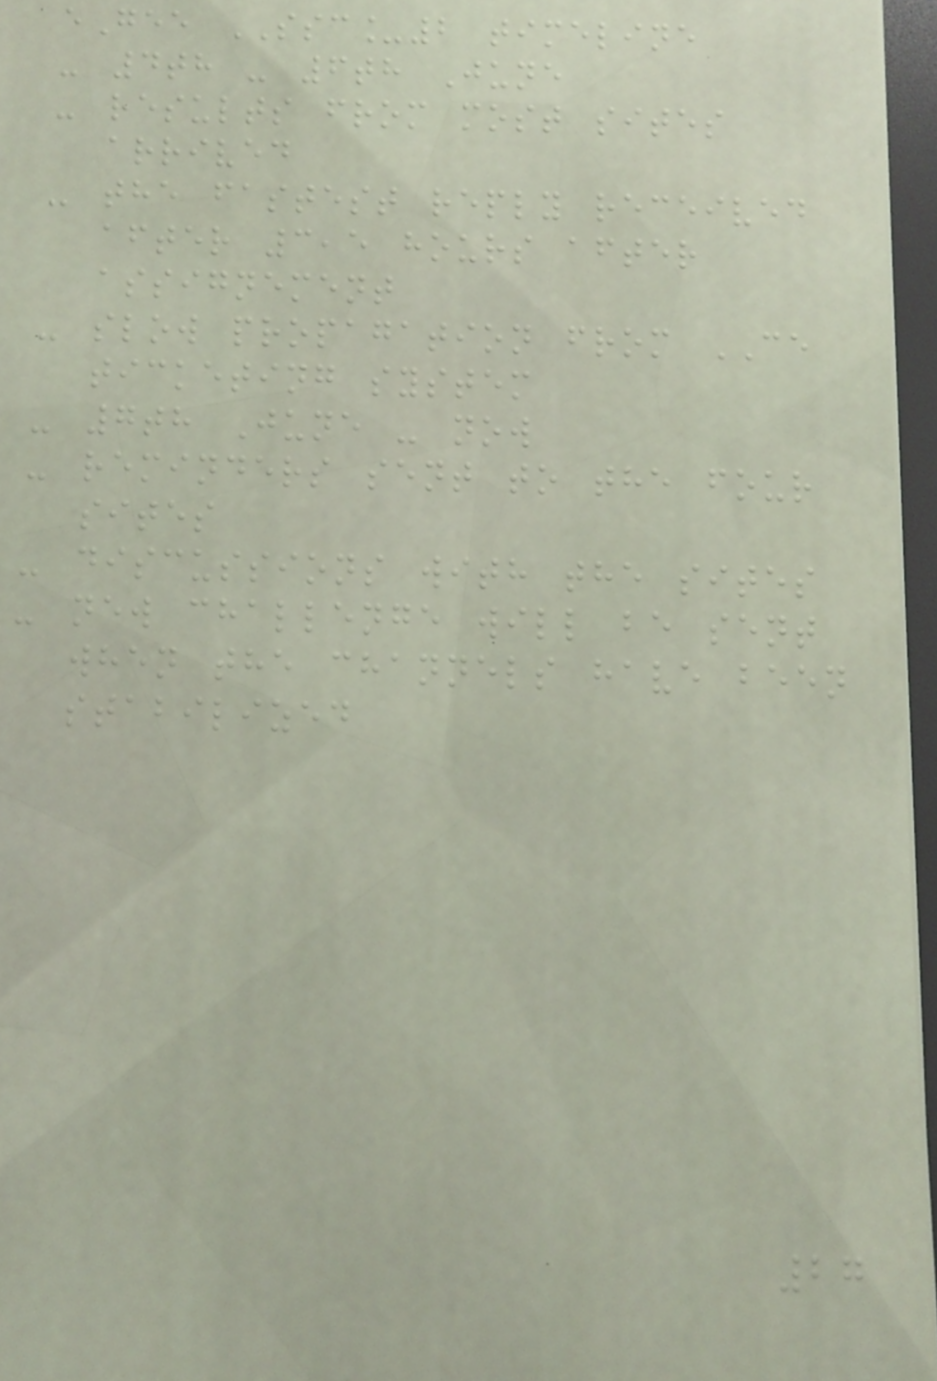eGee SSC_2 timeline
- 4th - 6th June
- results from most sites
arrived
- the fastest reply received
after 3,5 hours after
assignement
- slow propagation from CE
ticketing system
- 7th June - now
- reminders sent to the four
sites
- discussions with the sites
- new challenge will be sent
when the channels have been
stabilized
27
